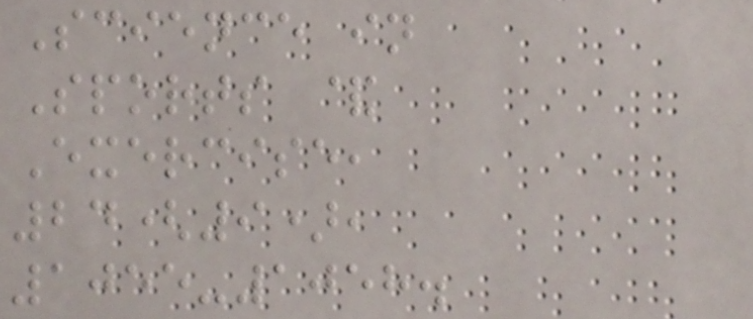Science in
Sports &
Exercise,
24(9),
1055-1058.
